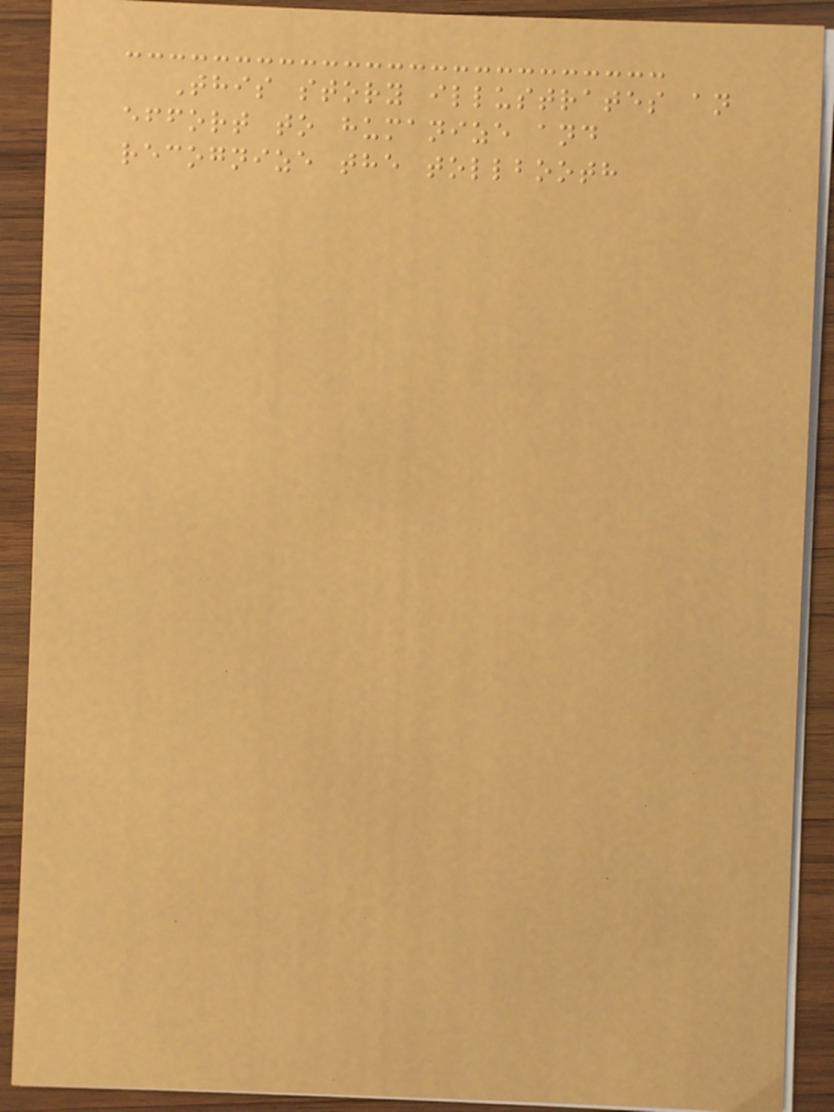This story illustrates an
effort to humanize and
recognize the tollbooth
